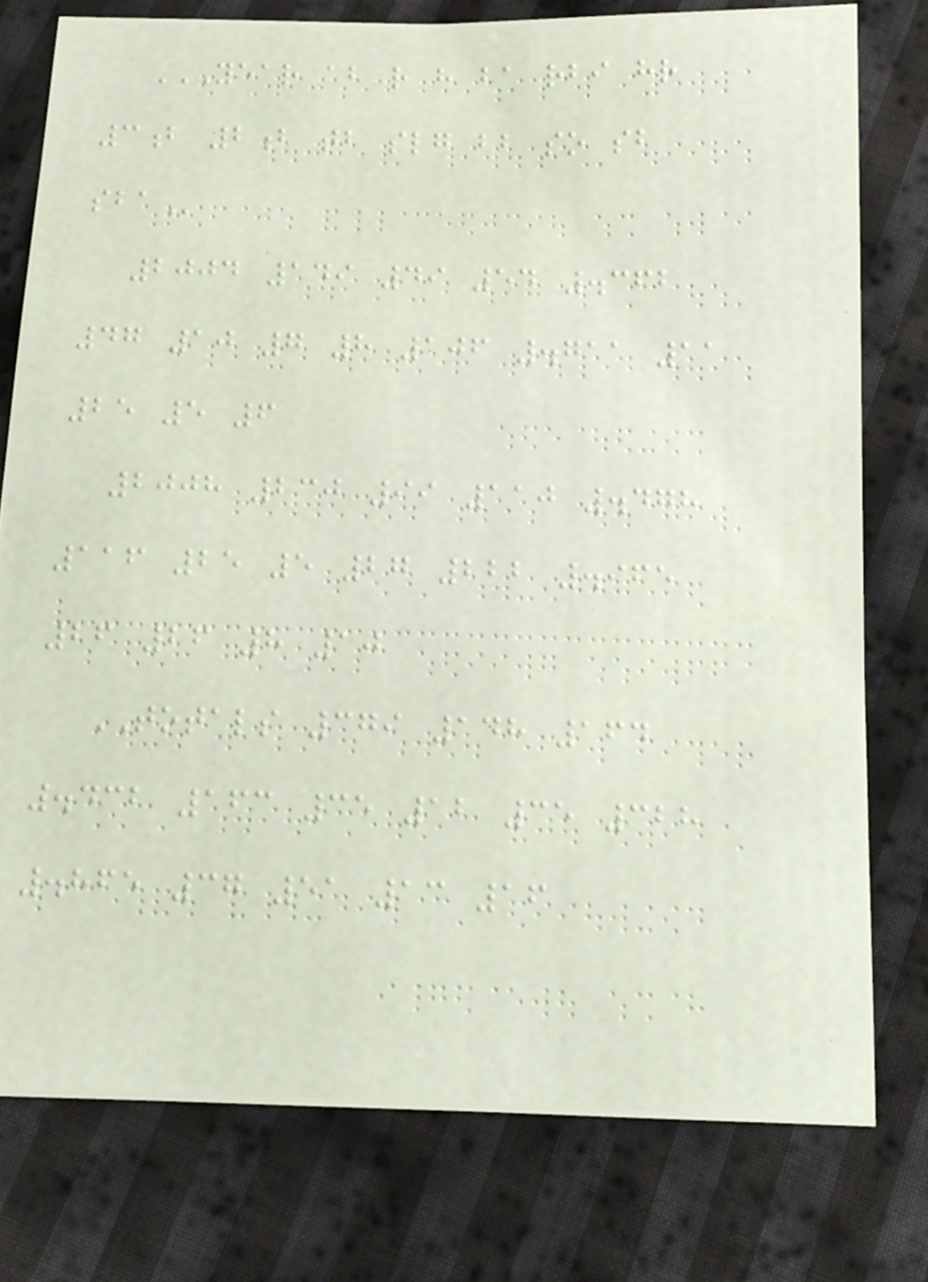YEAR AB R H BA RBI HR
3B 2B TB SLG BB SO SB
SBA
2004 149 49 54 .362
47 10 7 8 106 .711 11
25 5 6
2008 230 99 110 .478
116 25 5 27 222 .965
26 26 8 10
TOTALS 379 148 164
.432 163 35 12 35 328
.865 37 51 13 16
